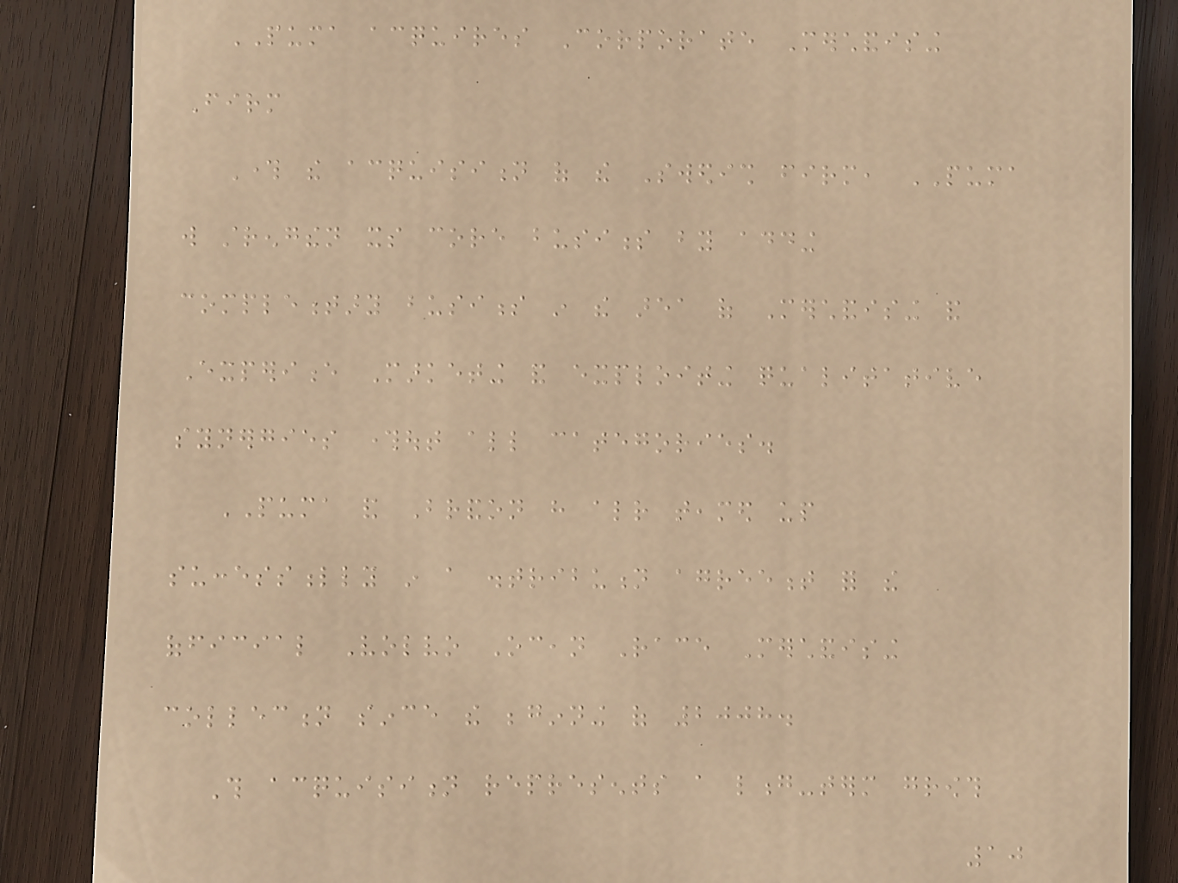PUMA acquires Corporate Merchandising
Firm
Through the acquisition of the Swedish firm, PUMA
will strengthen its core business by adding
complementary business in the area of Merchandising and
Experience Marketing and exploiting qualitative
synergies throughout all categories.
PUMA and Brandon have already teamed up
successfully in a distribution agreement for the
official Volvo Ocean Race Merchandising
collection since the beginning of 2008.
This acquisition represents a long-term growth
10
